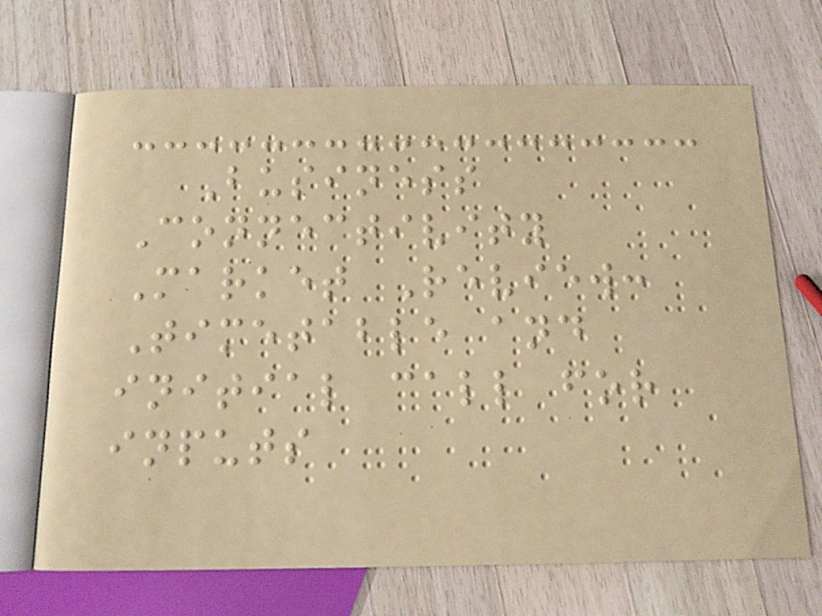Business
Connectivity
Market Review:
Timetable and
initial call for
inputs
